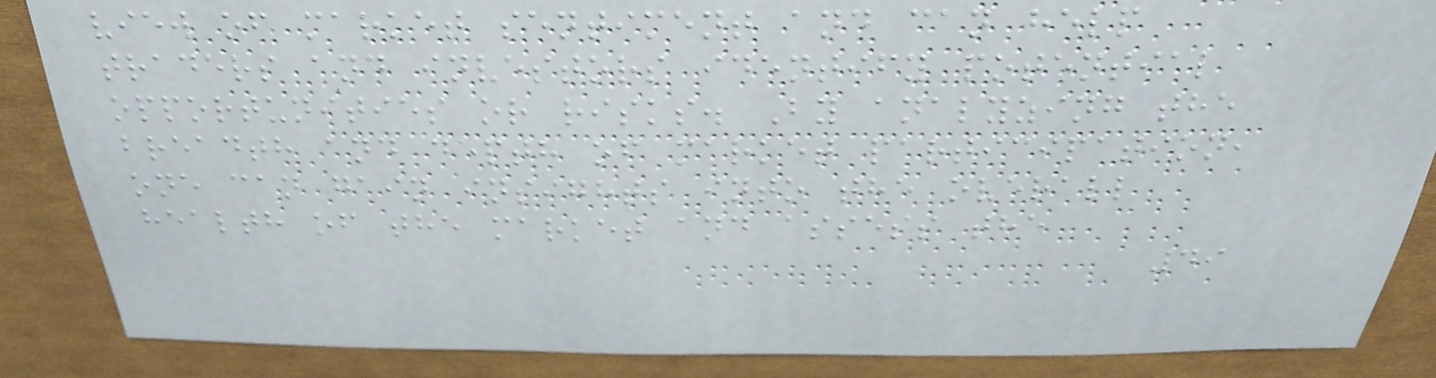view of market sentiment and can help
traders and investors identify potential
opportunities or risks. By analyzing the
breadth and depth of market participation,
one can gain insights into the overall
health of the market and assess the
49
